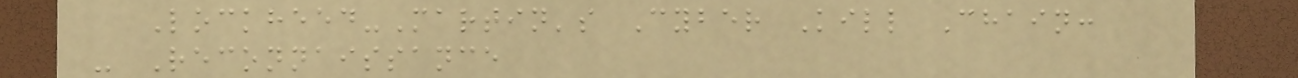Lockheed-Martin's Cyber Kill Chain:
- Reconnaissance
